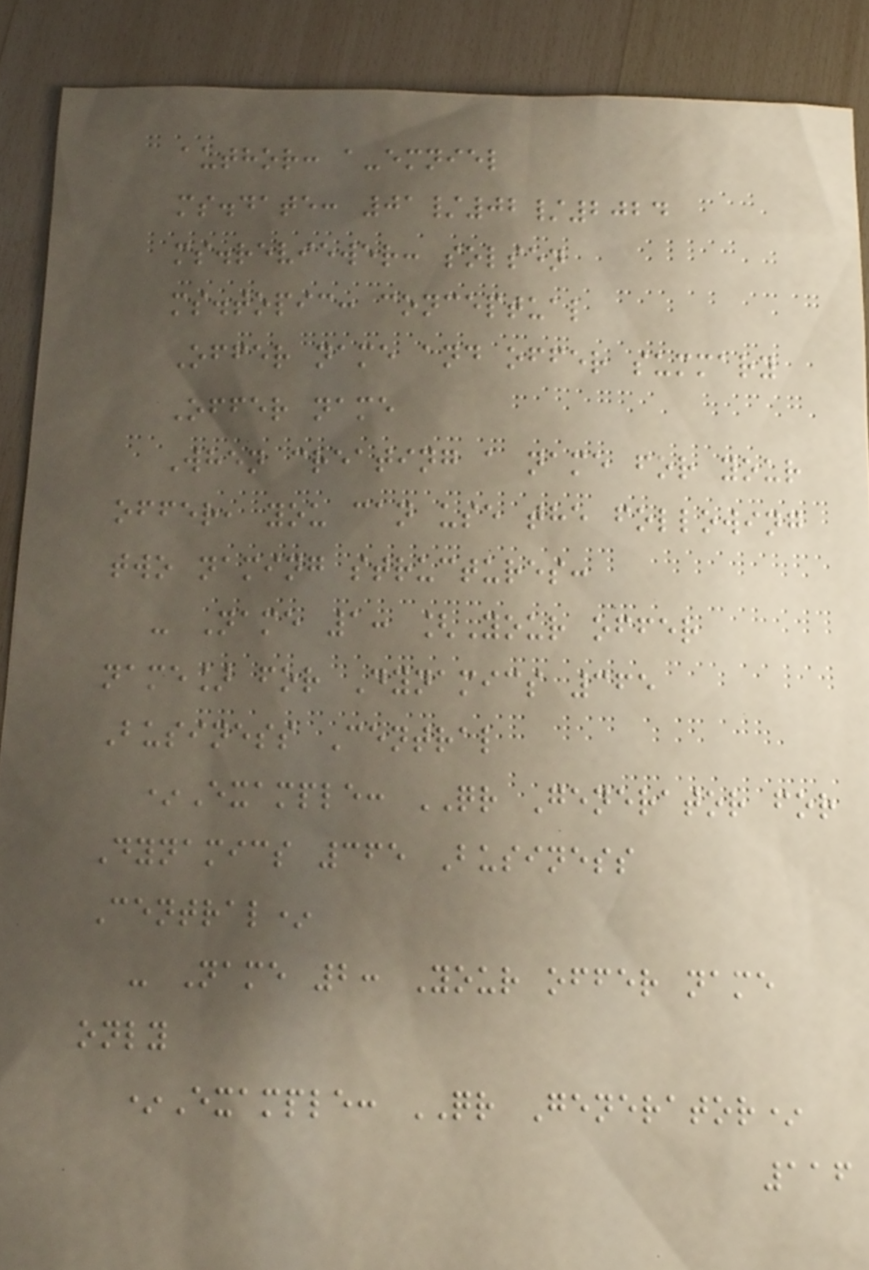author: a-emniel
ms.date: 01/02/2024
ms.reviewer: solsen
ms.topic: conceptual
Offer name and offer summary
Offer name
When creating a name for your
offer, you can use the following
two naming structures:
- Name 1: [Your offer
name] for Dynamics 365
Business Central
*Example: QR Generator for
Dynamics 365 Business
Central*
- Name 2: Your offer name
only
*Example: QR Generator*
116
